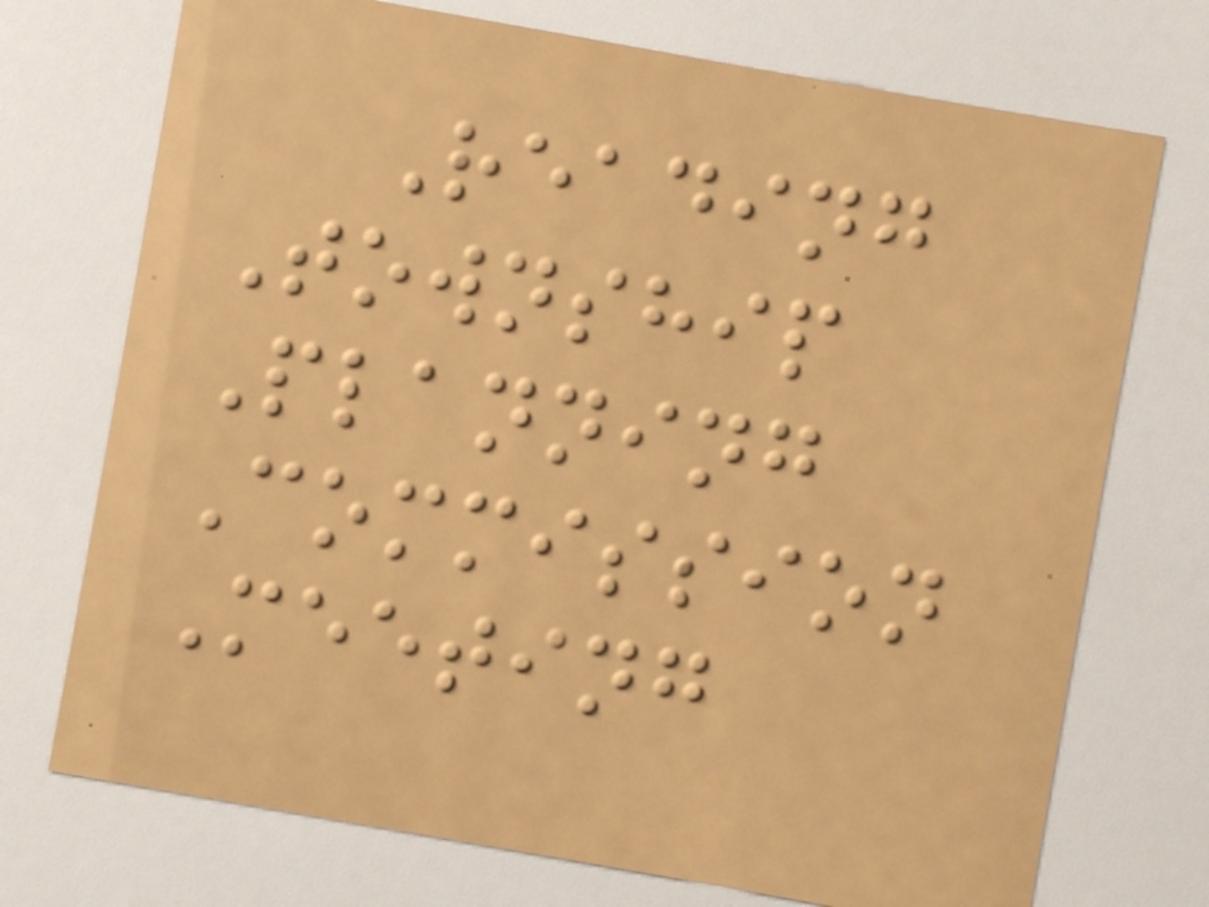Reading
Township
Planning
Commission
Meeting
